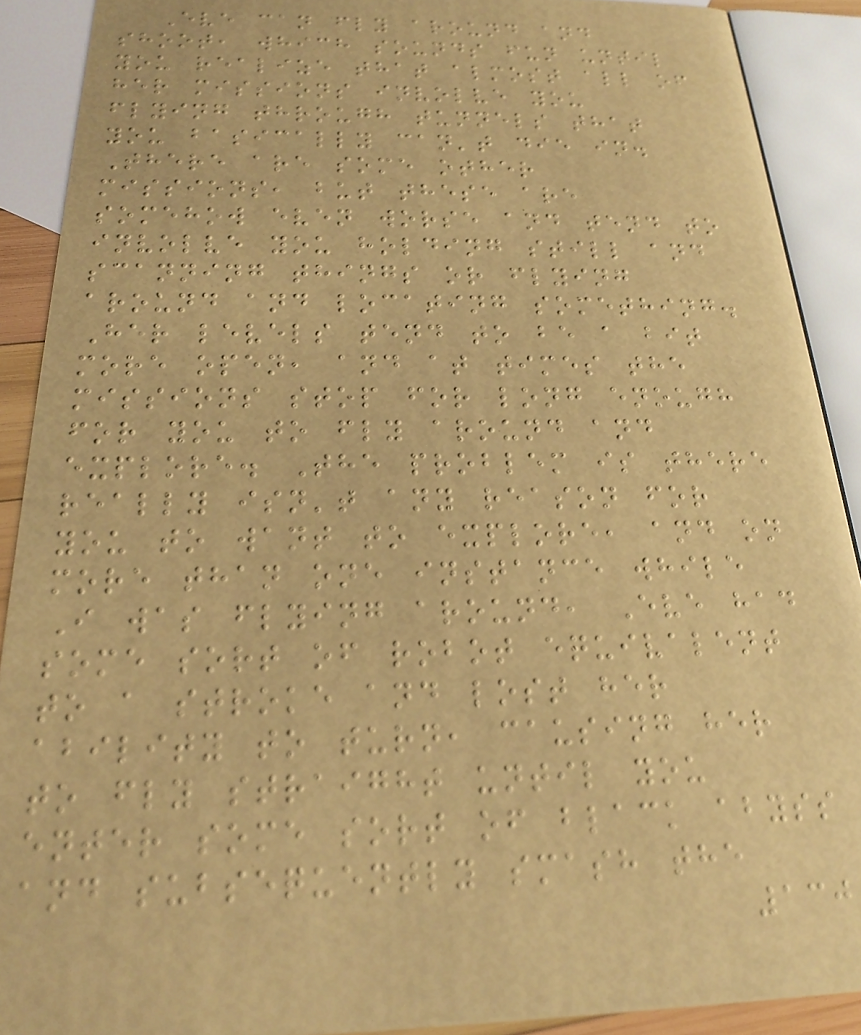Eve can fly around and
shoot, which sounds fun until
you realize that almost all of
her missions involve you
flying through tunnels that
you basically can't die in.
There are some other
missions, but these are
somehow even worse and tend to
involve you holding still and
scanning things or flying
around and locating something.
Her levels tend to be a bit
more open, and at times the
missions stop for long enough
for you to fly around and
explore. The problem is there
really isn't any reason for
you to want to explore, and on
more than one instance while
I was flying around, Eve had
some sort of robot equivalent
to a stroke and lost her
ability to turn, causing her
to fly straight until you
enter some sort of black abyss
and subsequently smash the
130
